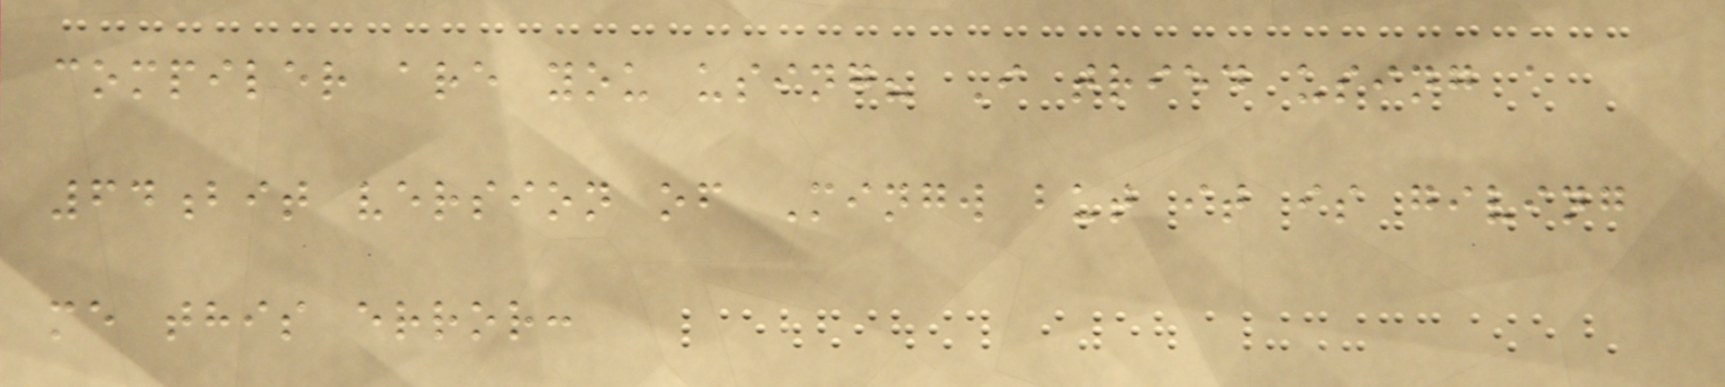compiler are you using? I tried using a
64bit version of Mingw but it is giving
me this error:
